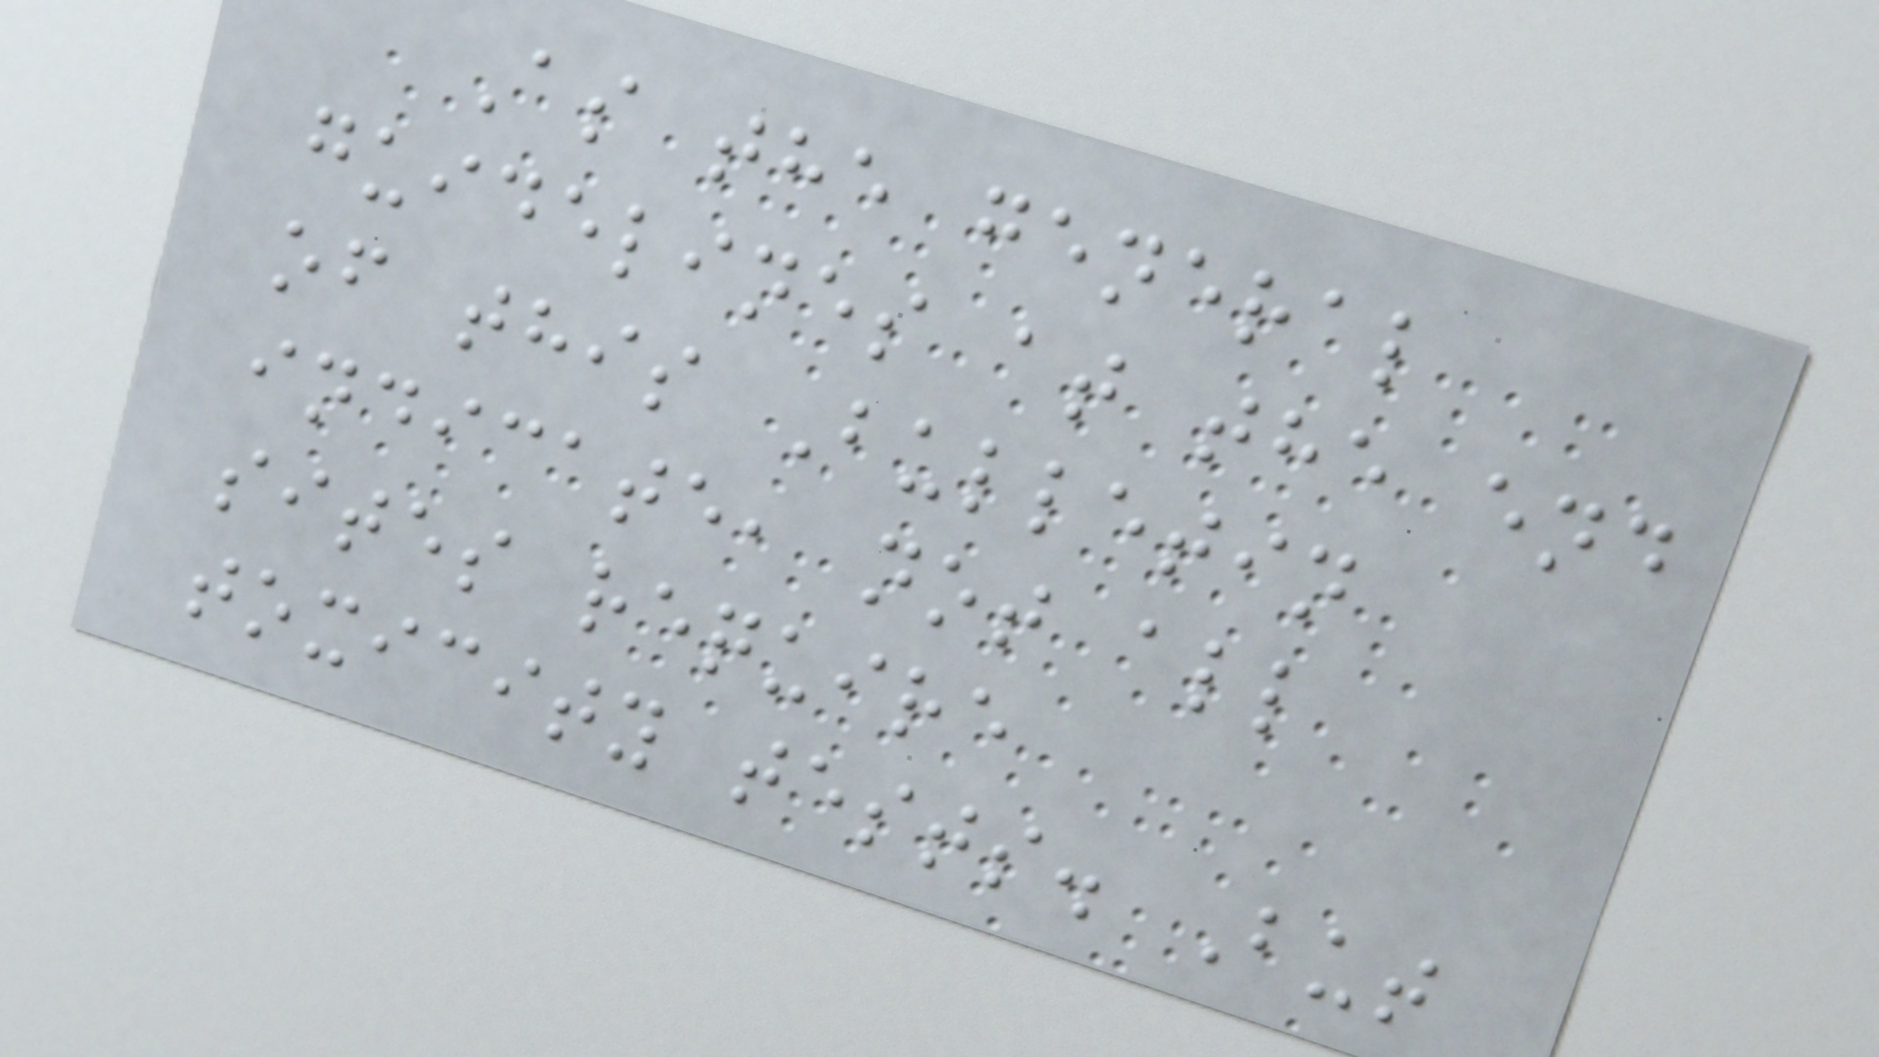As the general
guidelines at the end
of this Bulletin
indicate, not all
sites require
toxicity tests. But
